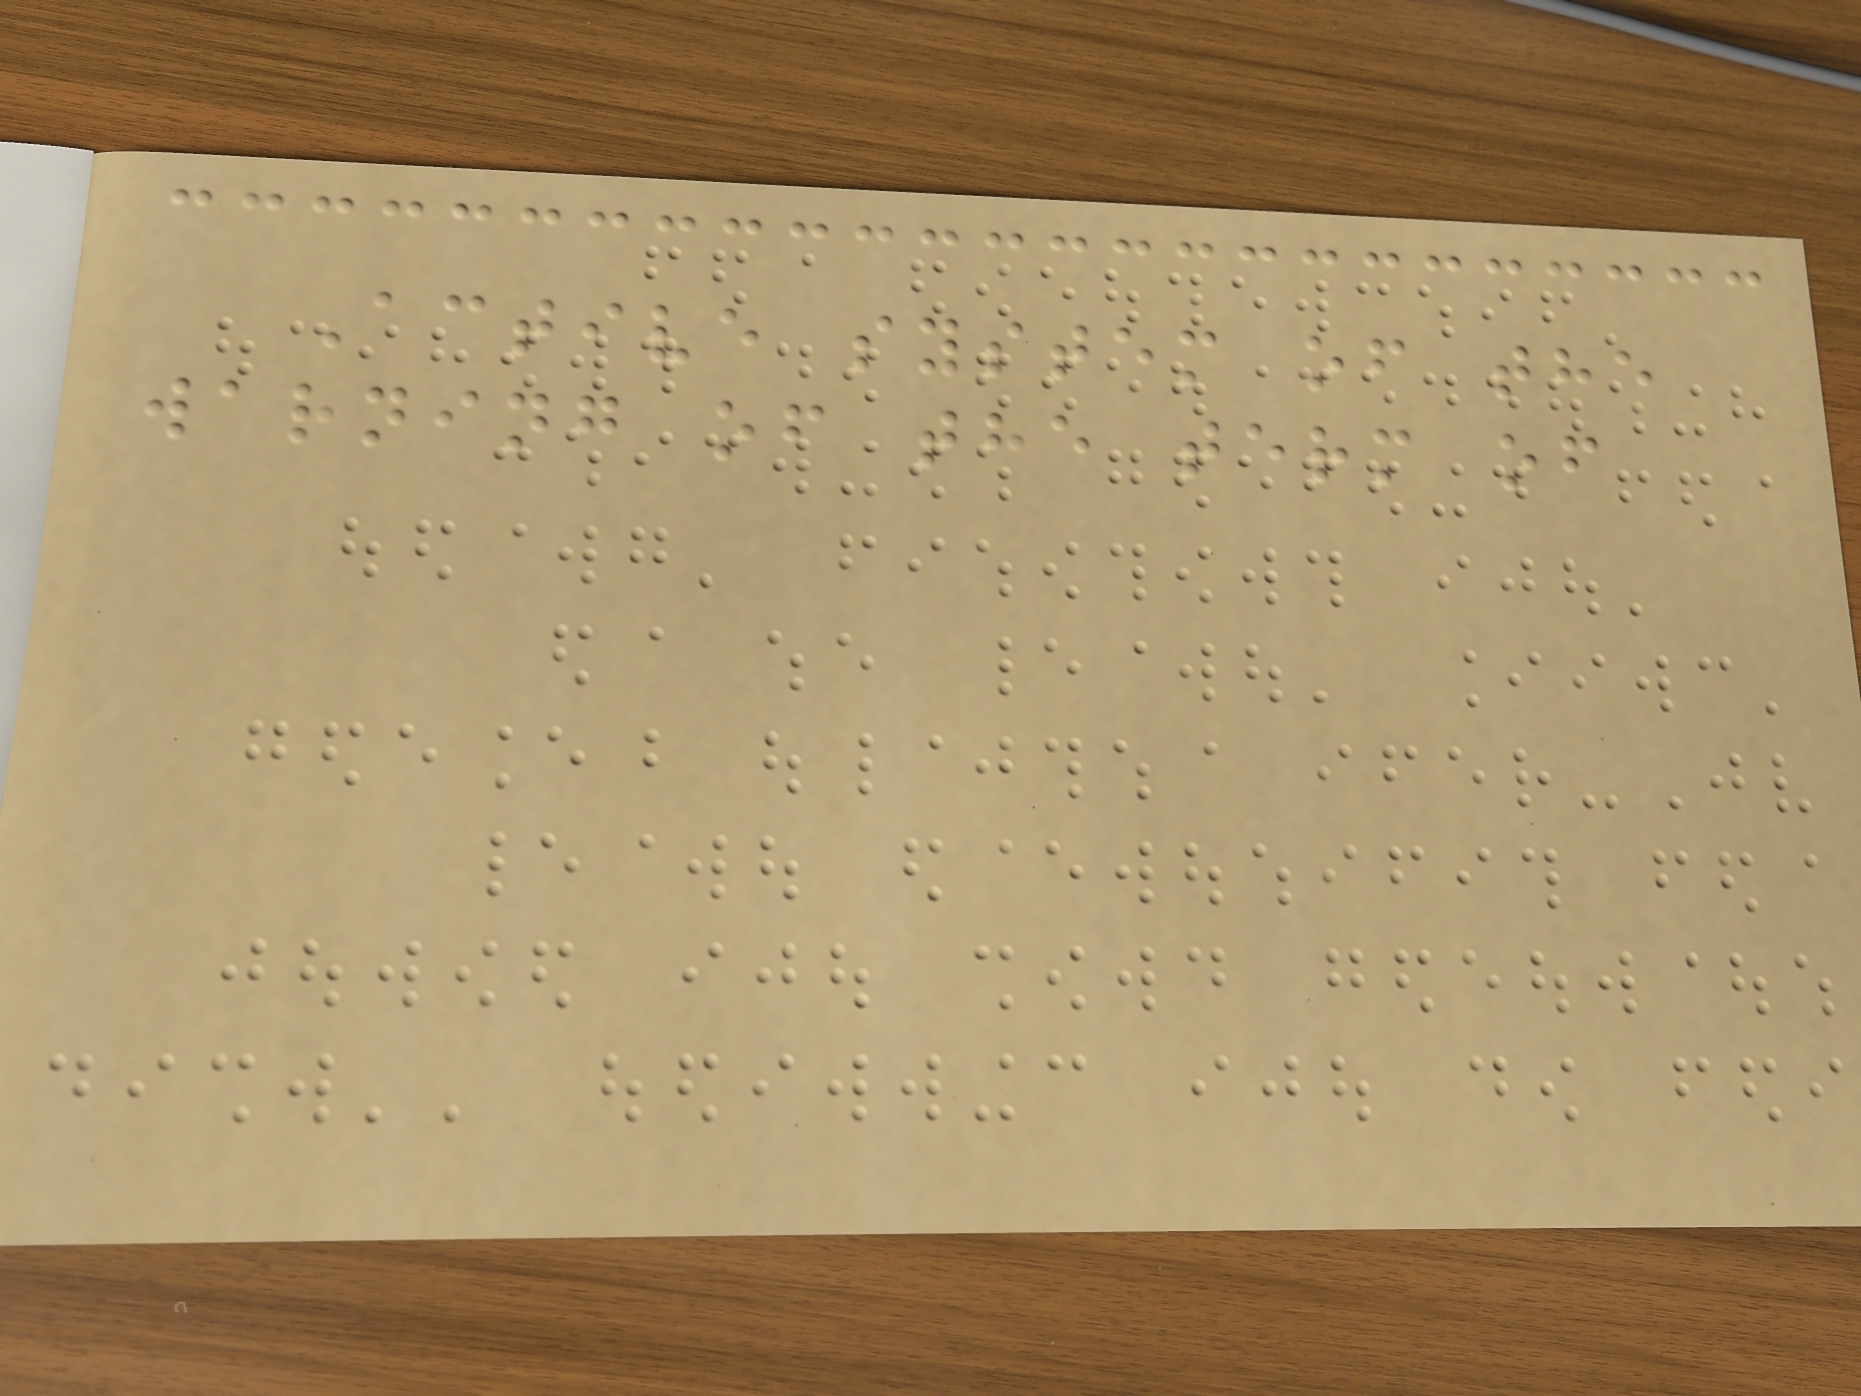Active system of the
warning of the term of
